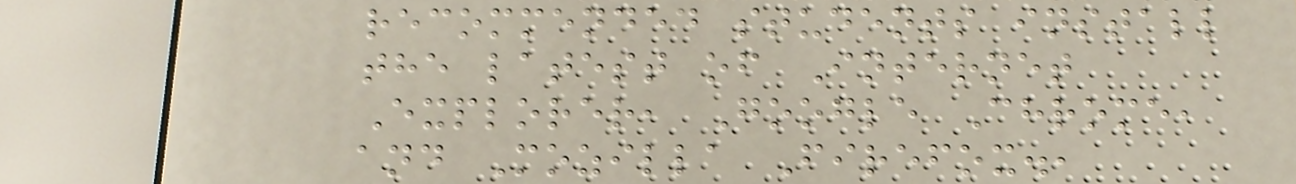recommended students install
the latest of Internet
Explorer, Google Chrome,
and Mozilla Firefox.,
